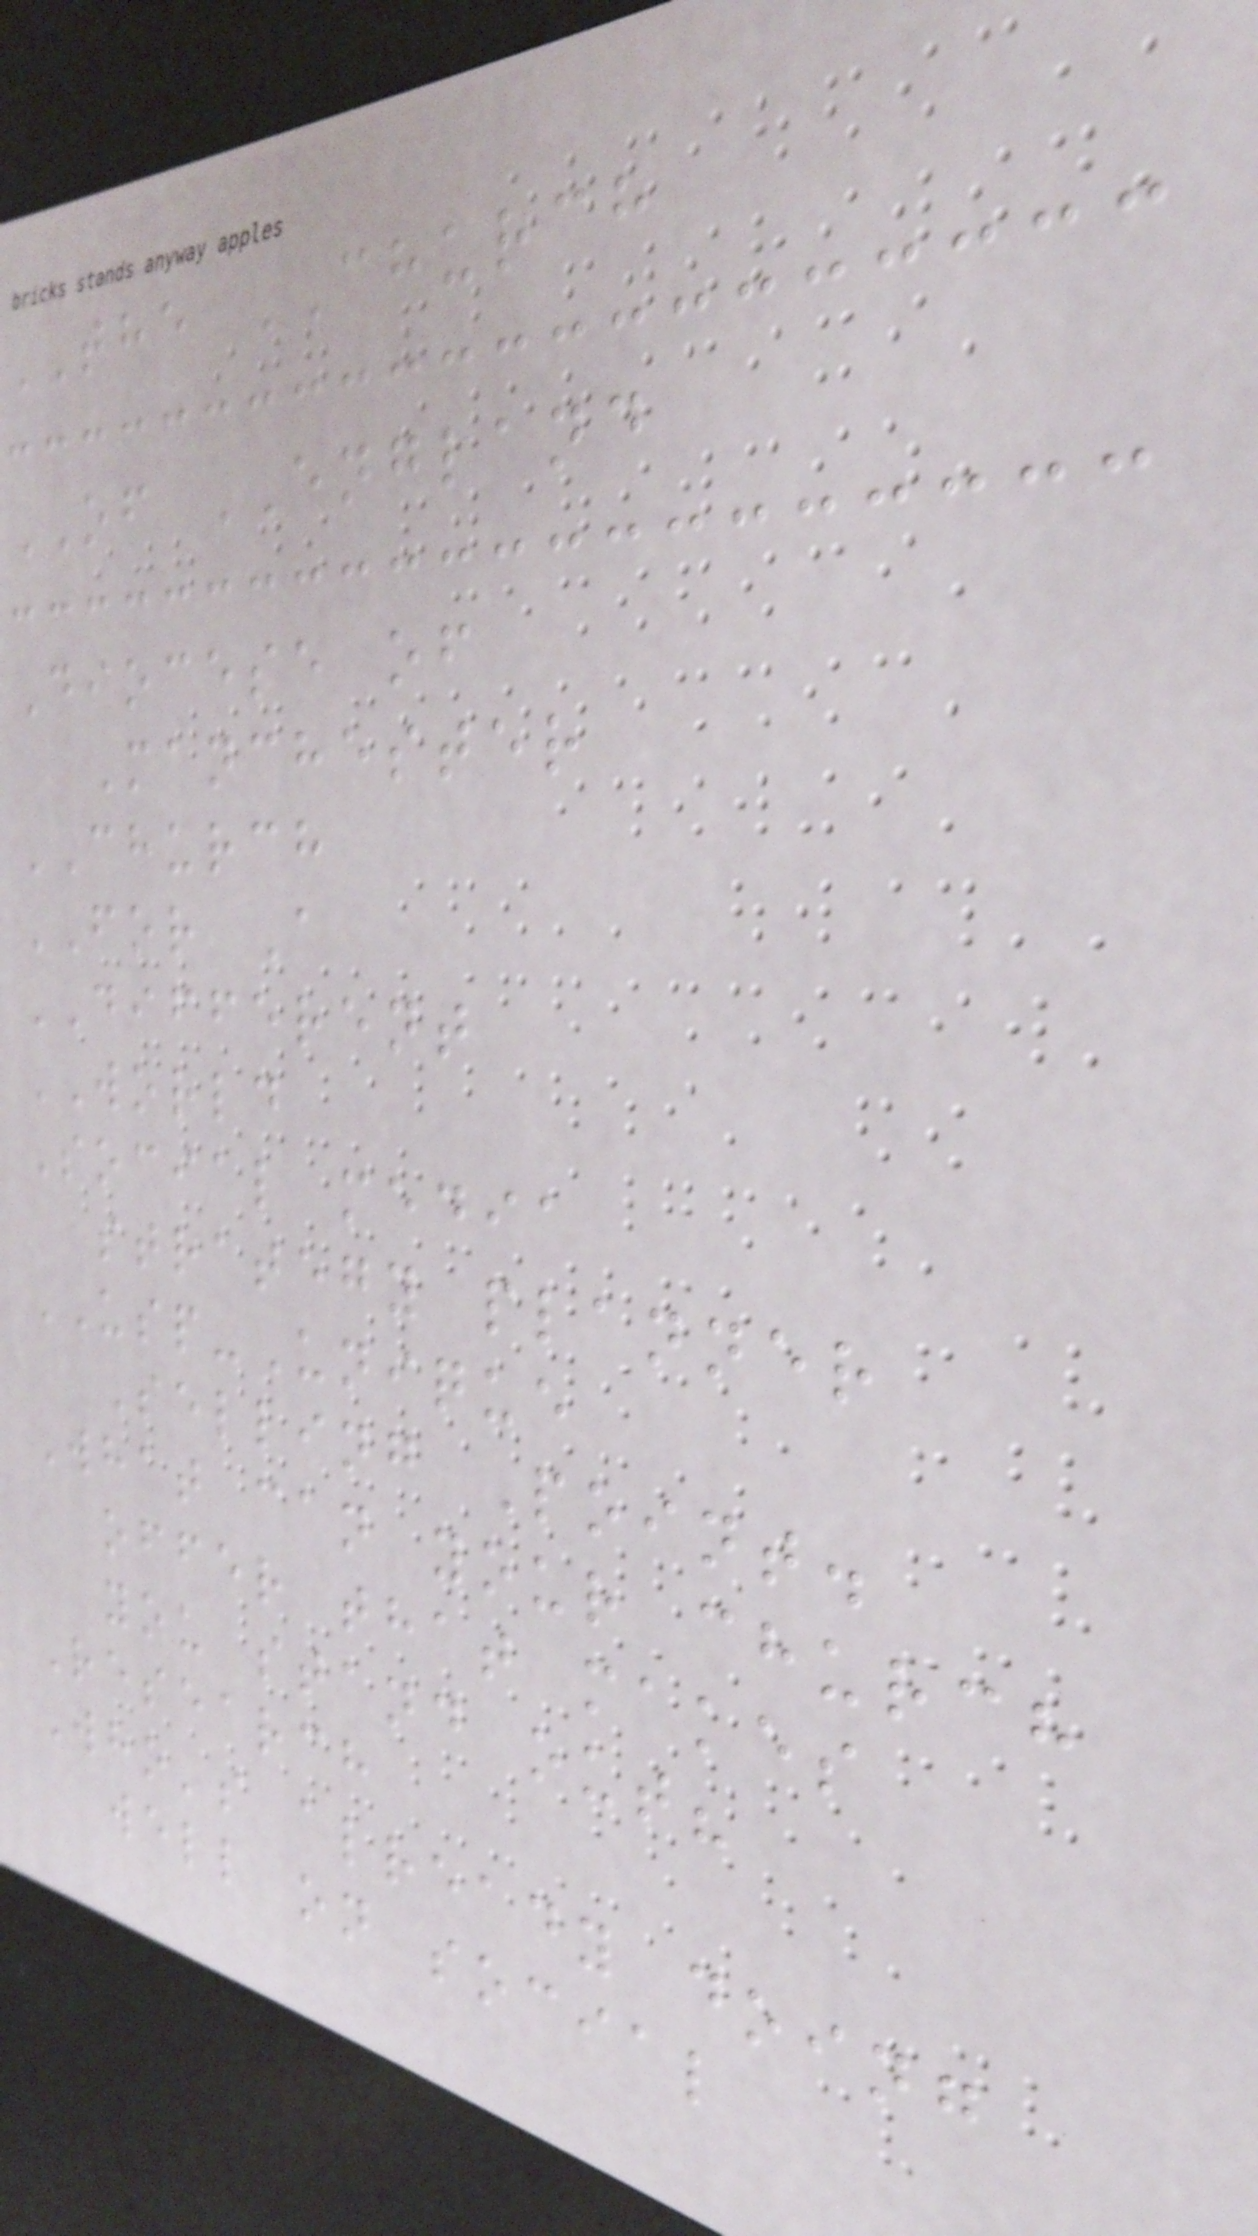THE CHURCH
OF ENGLAND
Diocese of
Manchester
CHURCH
FOR A
DIFFERENT
WORLD
Social media
strategy planner
USP-Unique
Selling Point.
What can your church
offer that makes
you stand out?
Research
Who's already doing
well on social
